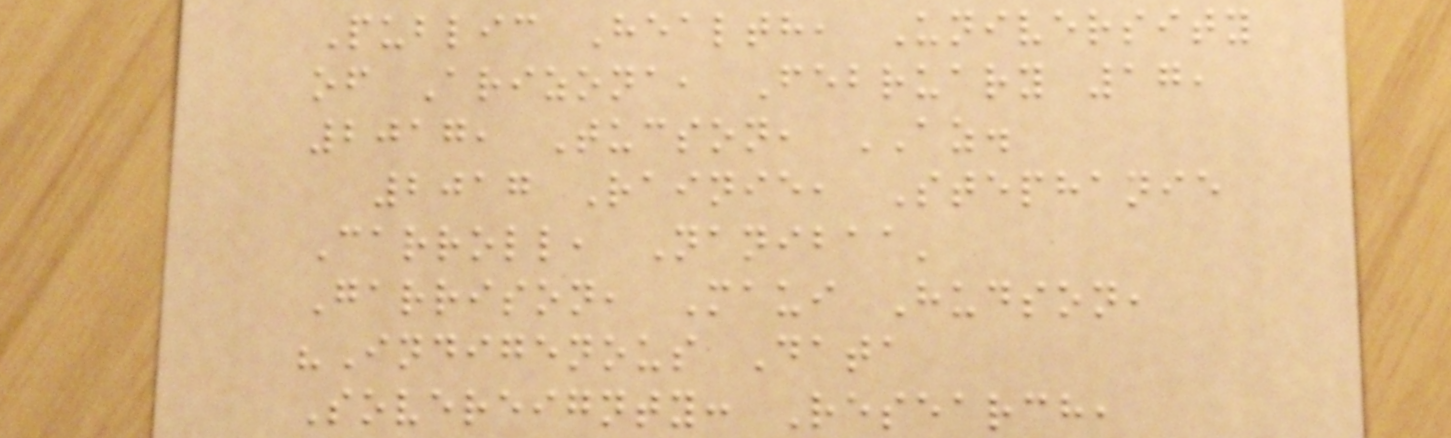Public Health, University
of Arizona, February 17,
2017, Tucson, AZ.
2017 Rainie, Stephanie
Carroll, Nanibaa'
Garrison, Maui Hudson,
"Indigenous Data
Sovereignty: Research,
